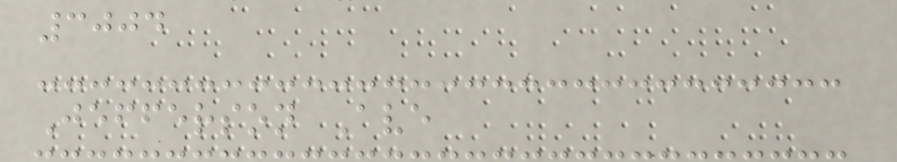3004
Jefferson Ave
